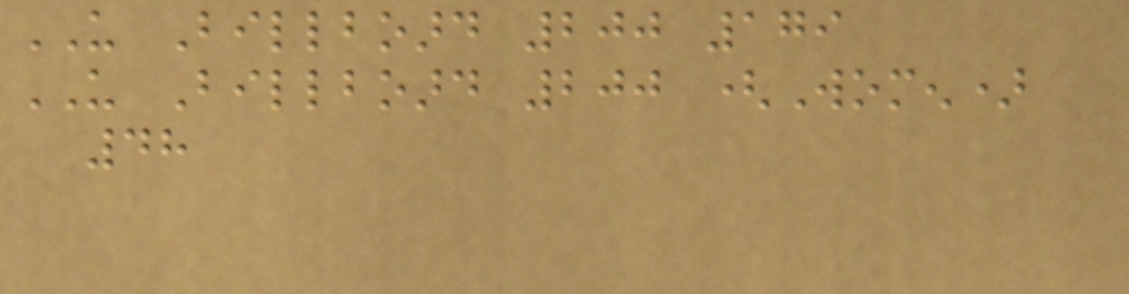US Billboard 200 179
US Billboard 200 (Women)
48
